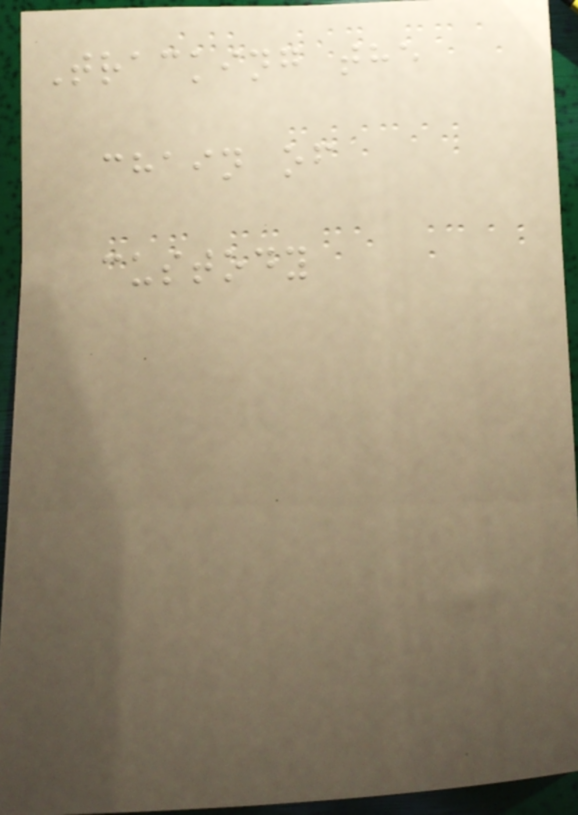Tracking the
chain of
custody
